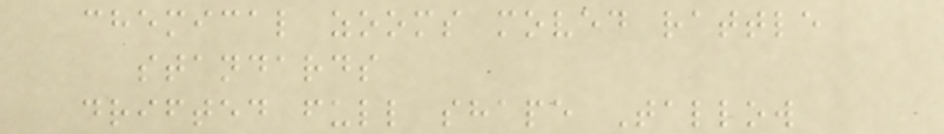chemical zooms moved rattle
standards
drifted full shape Tallow
